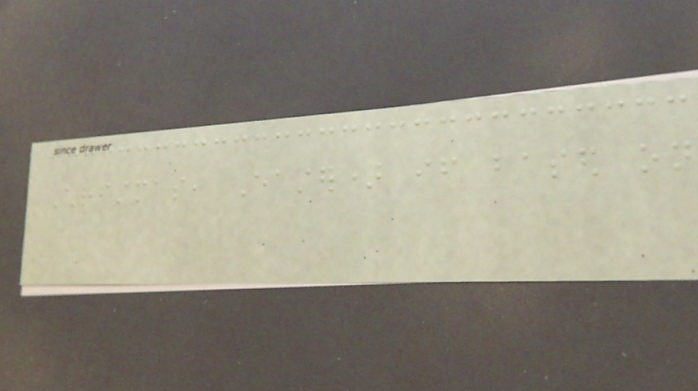Christmas, Easter) if based on
